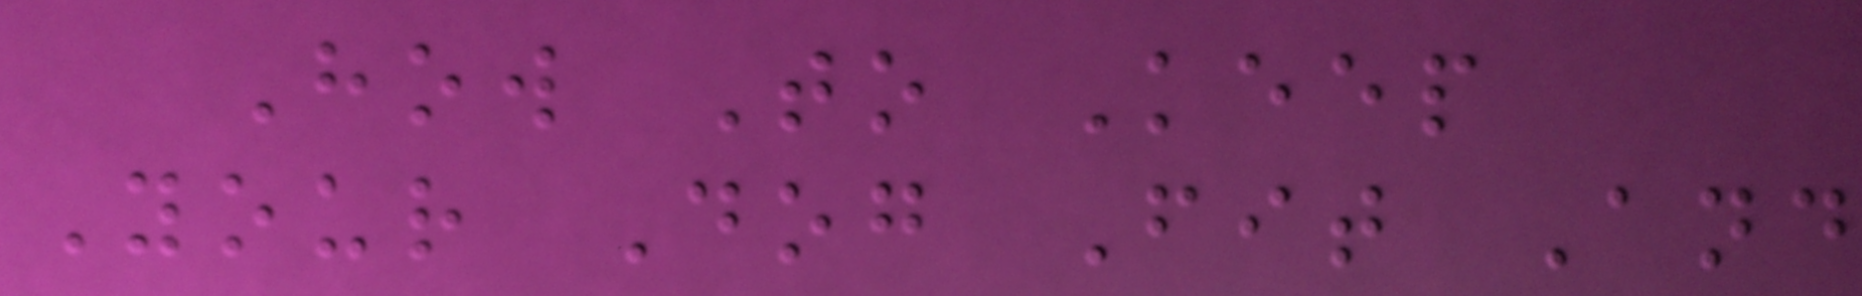How To Keep
Your Dog Fit And
